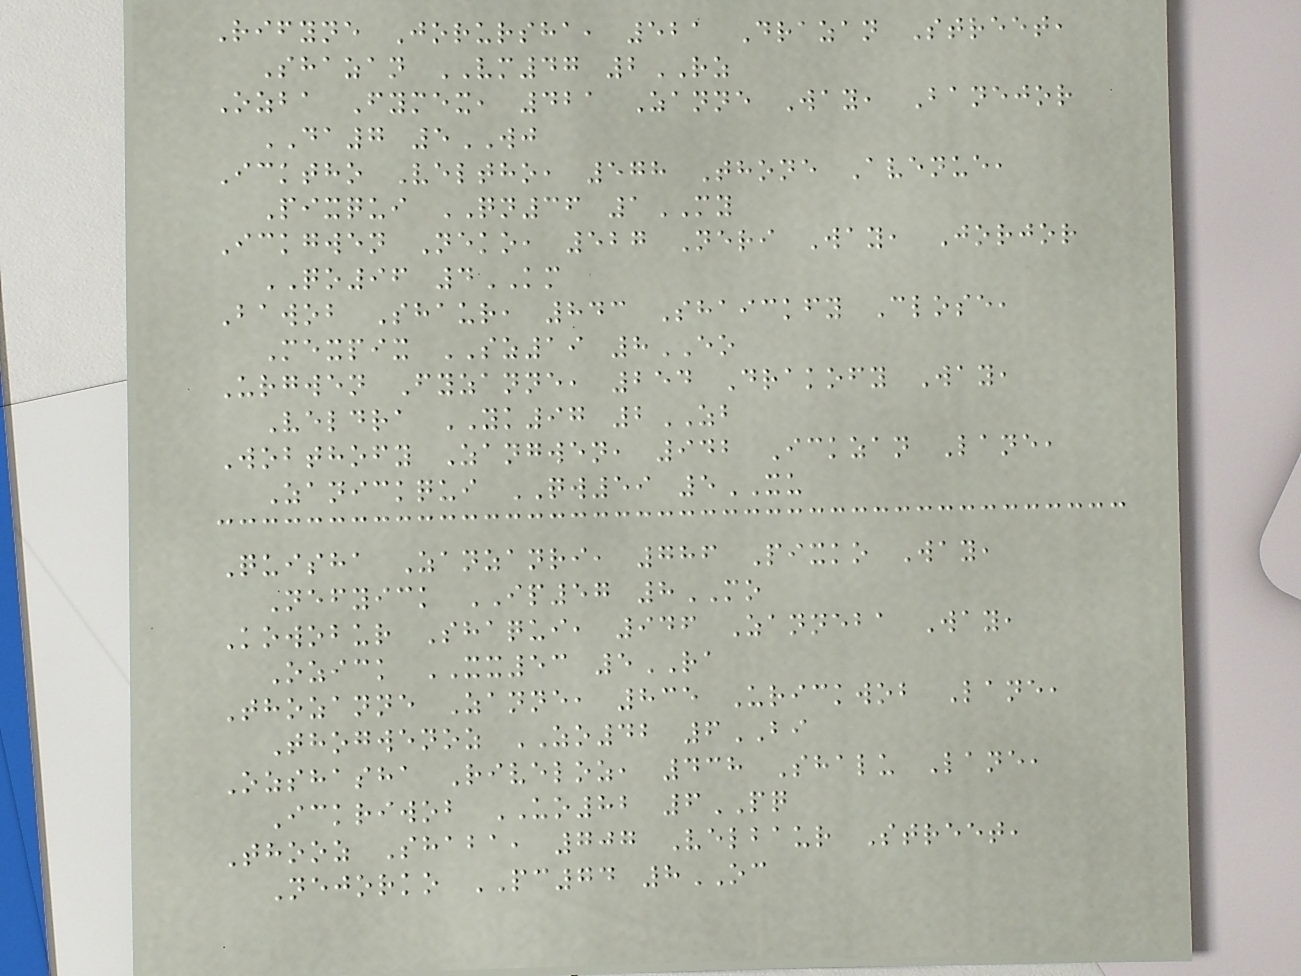Rifyne Jorursha, 521 Drazan Street,
Shazan VM47 2RZ
Ozba Fymex, 421 Zanne Way, Banejor
DA7 5WJ
Icktho Veltho, 578 Thone Avenue,
Pixqui QN36 1MY
Ickgwen Neko, 527 Neri Way, Jorjor
QO96 4KM
Bawob Shaur, 843 Shaickfy Close,
Mexpix SZ19 8EO
Urgwen Fyzanne, 254 Drakofy Way,
Veldra YK97 2ZB
Wobthofy Zangwen, 942 Ickzan Lane,
Zanickqui QW59 5XU
Quisha Zanzanri, 786 Pixko Way,
Nefyick IP57 8MO
Kowobur Shaqui, 946 Zanneba Way,
Ozick XX53 5RA
Thozanne Zanne, 835 Urickwob Lane,
Thogwenoz ZO42 6BI
Ozshasha Riveloz, 438 Shalu Lane,
Ickriwob UO82 6PQ
Thooz Shaba, 707 Velbaur Street,
Nejorko PC74 8OC
